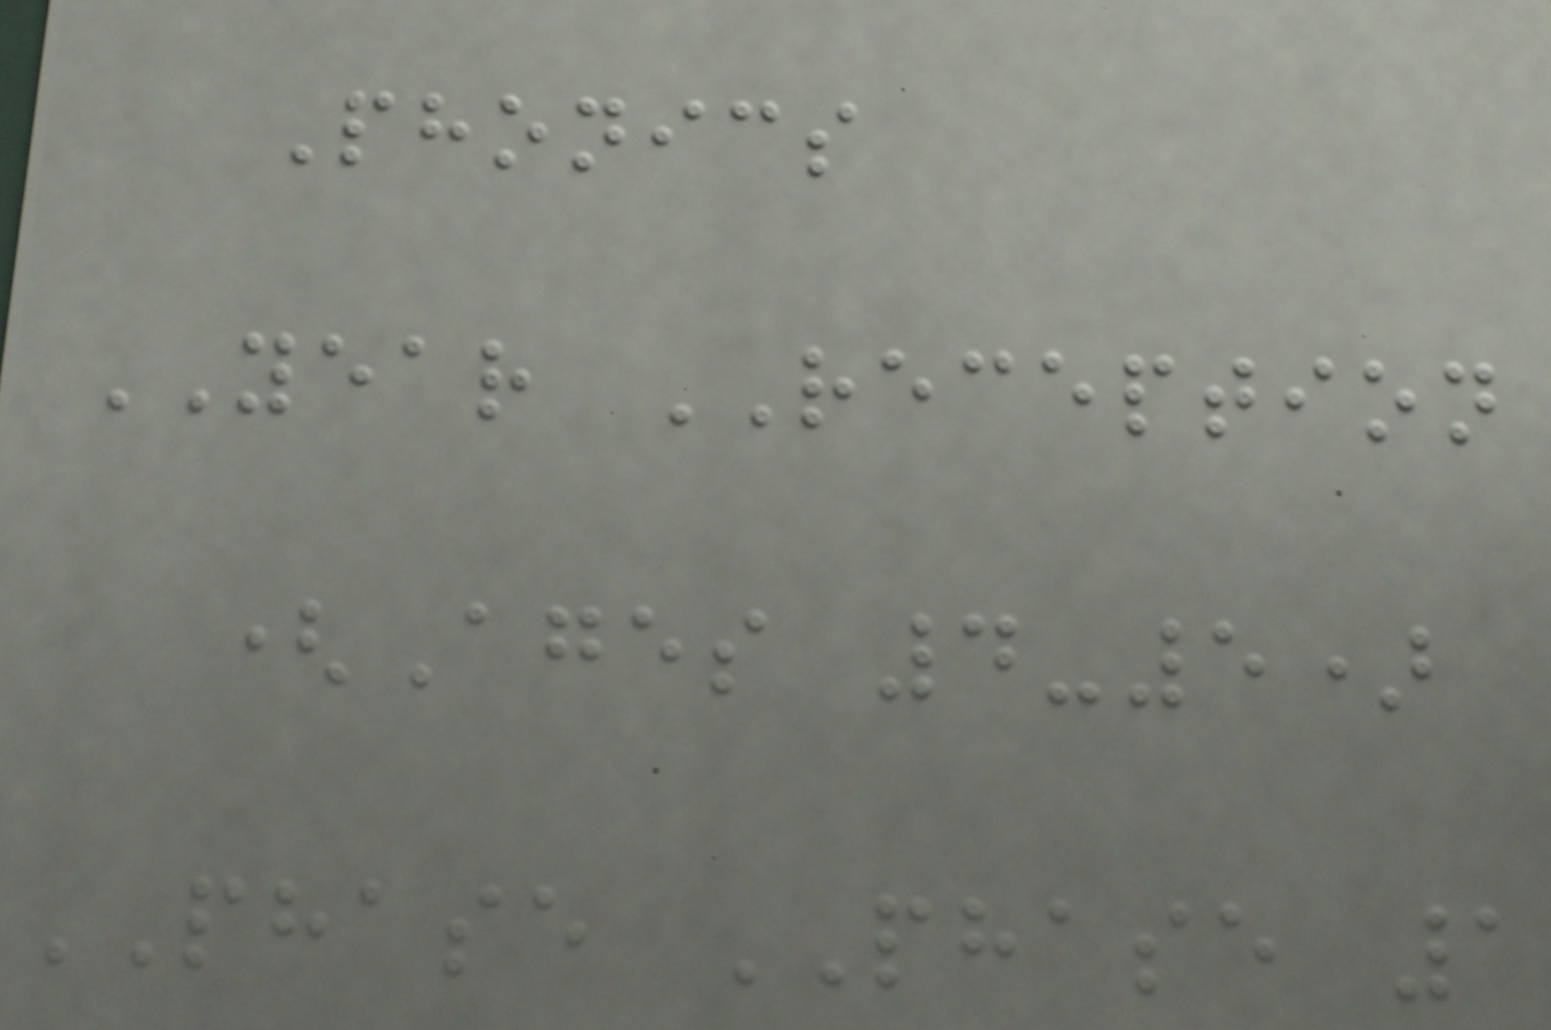Phonics
YEAR RECEPTION
(Ages 4-5)
PHASE PHASE 1
